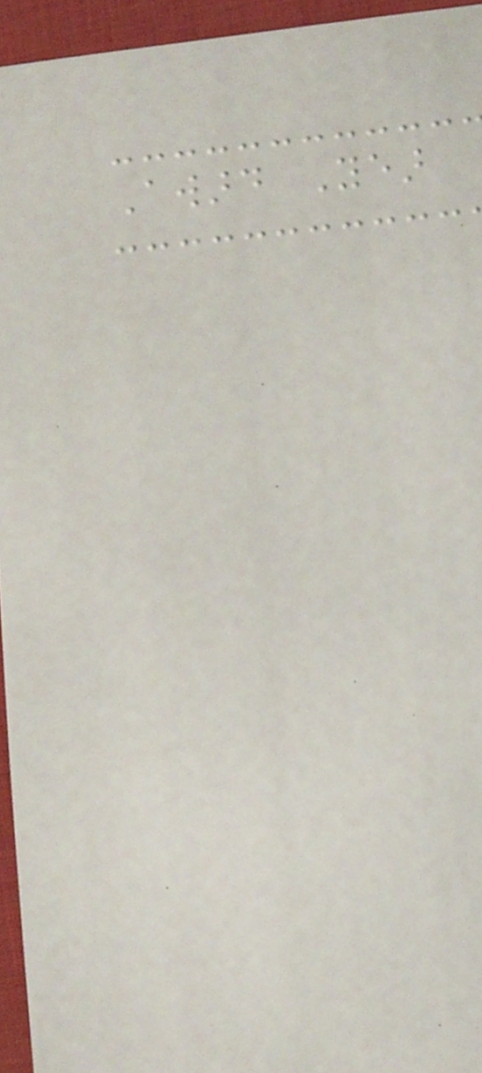Award Year
